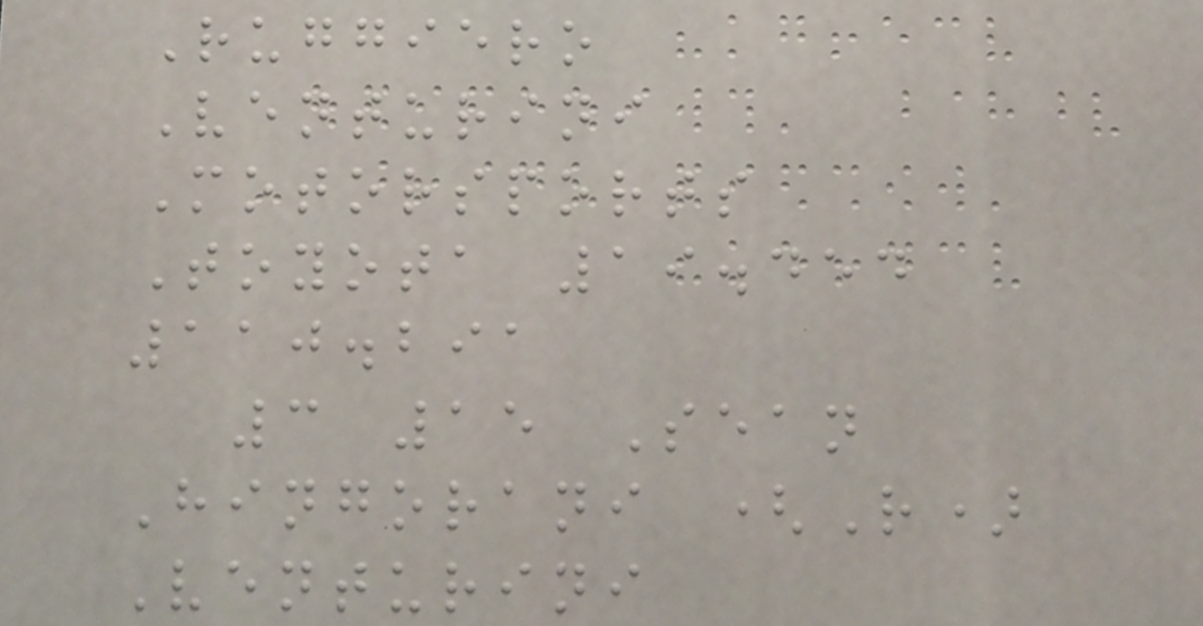Ruggiero
Venturini
Motorsports
Toyota 19.454
110.291
3 15 Sean
Hingorani (R)
Venturini
